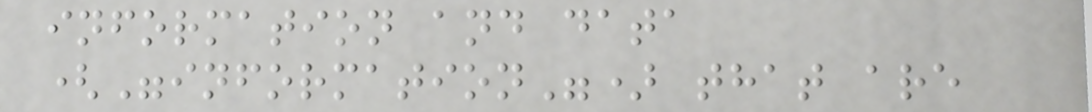information and data
("information") that are
